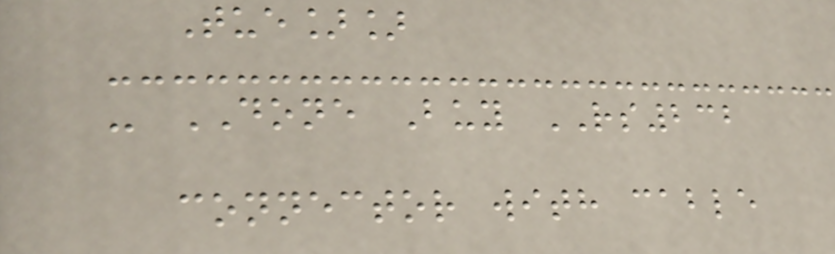Tue]]
- DONE Buy RS232
connector with cable
